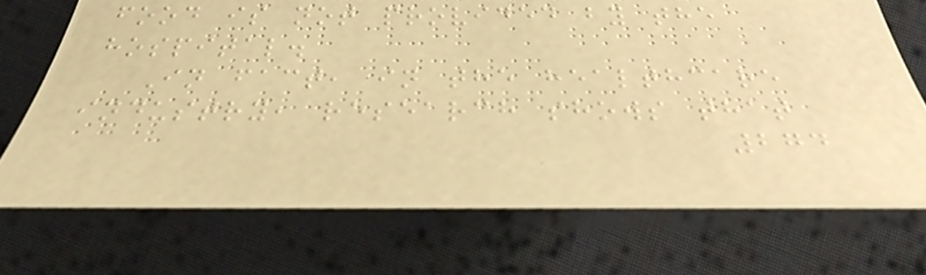food is not provided by the
hospital.
In fact, in the healthcare
industry, research shows that
274
